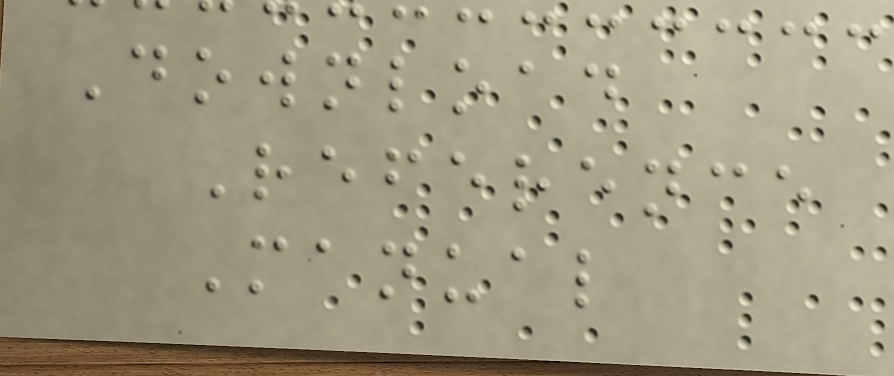Download
Reference
Manual
